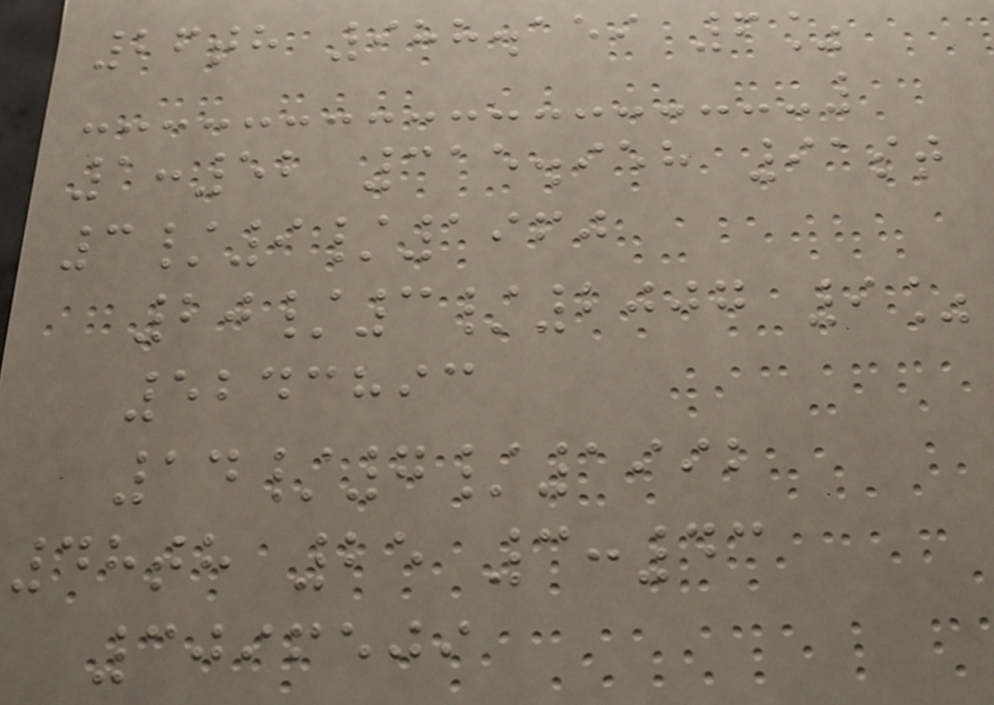26th 988.159 6%
1:52 315.958 91st
3/9/1960
20/3/2007 9%
5243893
14/7/1992
48th 25 3:43
3096509
